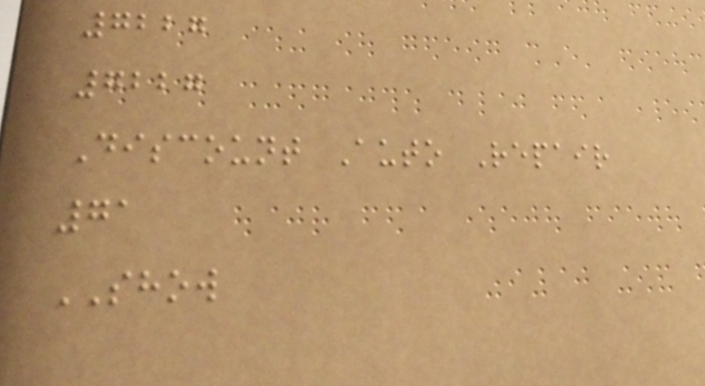7227
7227
Discount Auto Repair
71
SHOW
